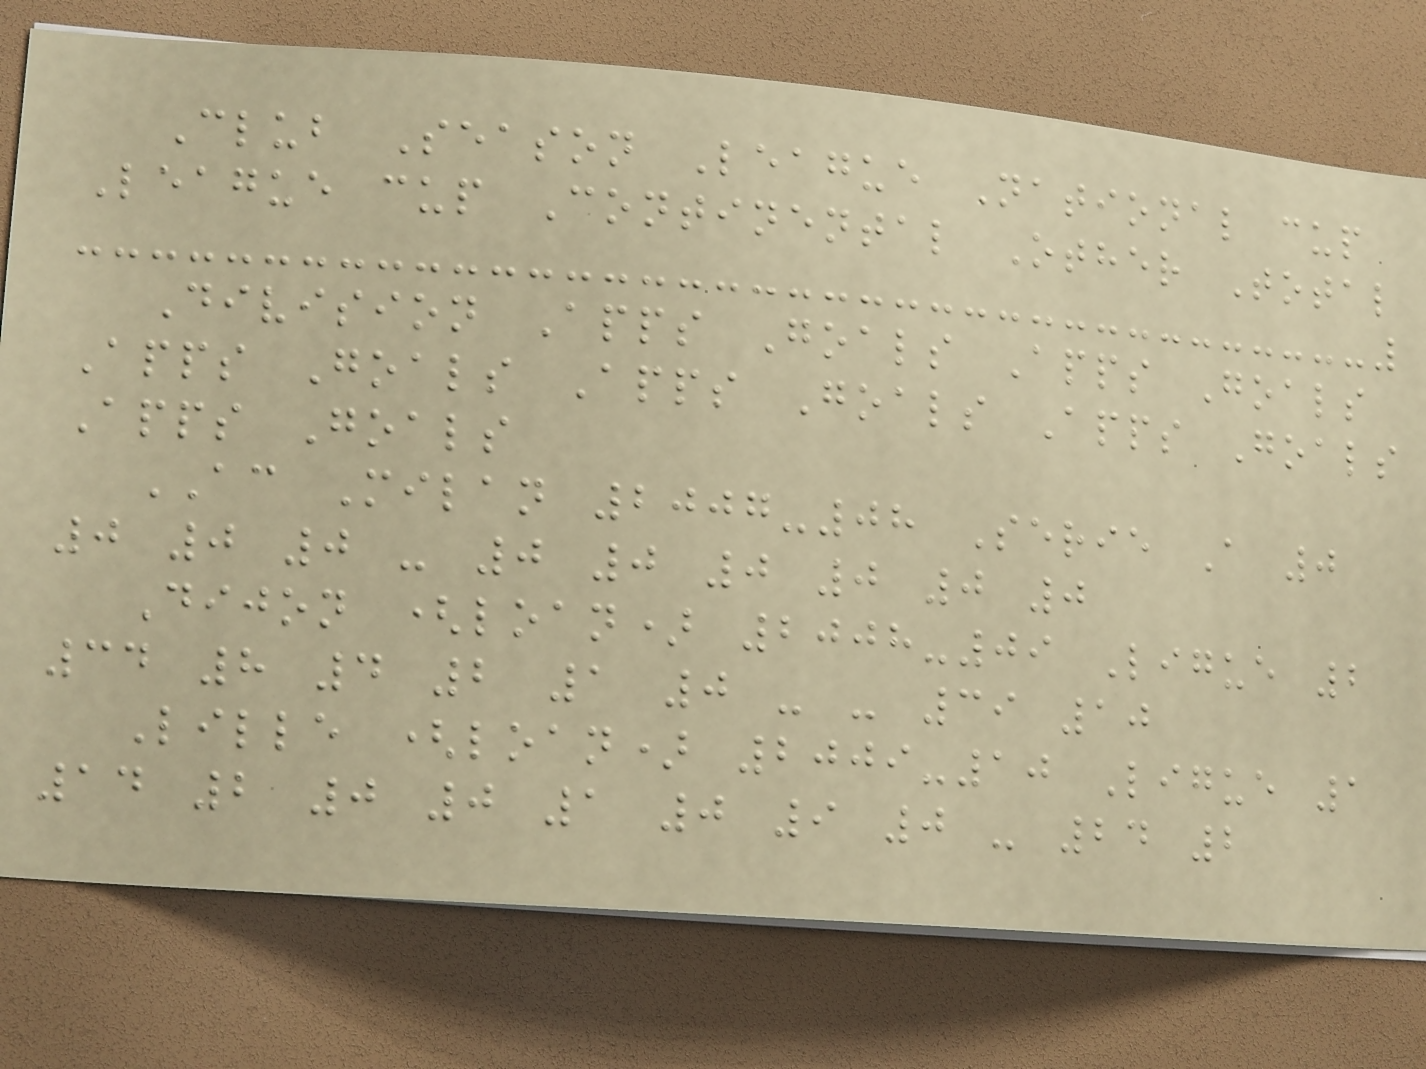Club Season League National cup
League cup Continental Other Total
Division Apps Goals Apps Goals
Apps Goals Apps Goals Apps Goals
Apps Goals
AC Milan 2007-08 Serie A 0
0 0 0 - 0 0 0 0 0 0
Dijon (loan) 2008-09 Ligue 2
34 8 4 2 1 0 - - 39 10
Lille (loan) 2009-10 Ligue 1
14 2 0 0 1 0 9 0 - 24 2
